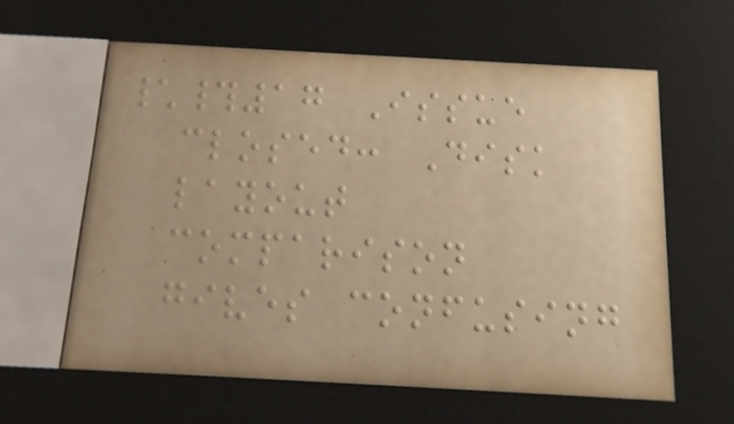\#17 Issue
closed: Disk
layout
comparison
gives confusing
